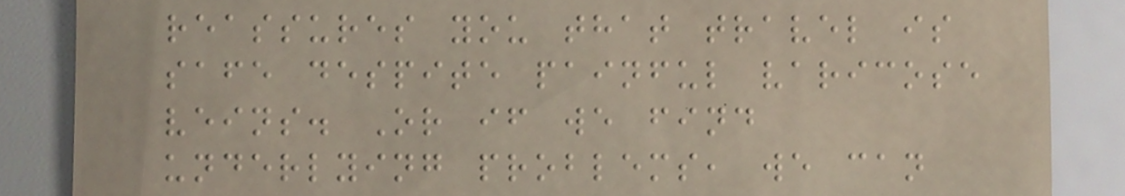reassures you that travel is
safe despite painful varicose
veins. Or if we find
underlying problems, we can
